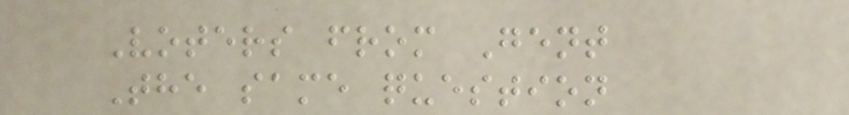Voters from Gent
The same question
